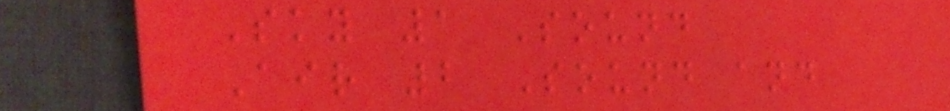Sky 1 Sound
Air 2 Sound and
